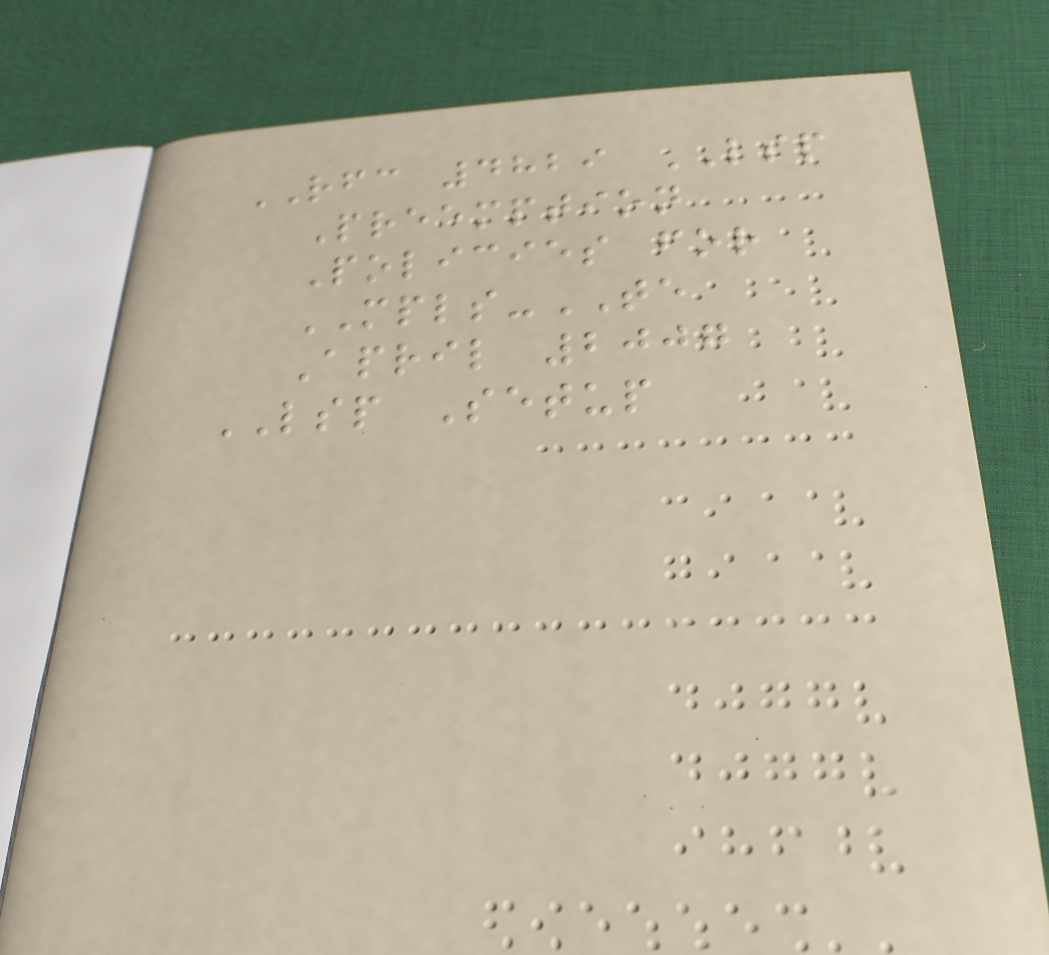RFC 4829 LSP
Preemption
Policies for
MPLS-TE
April 2007
LSP Setup
